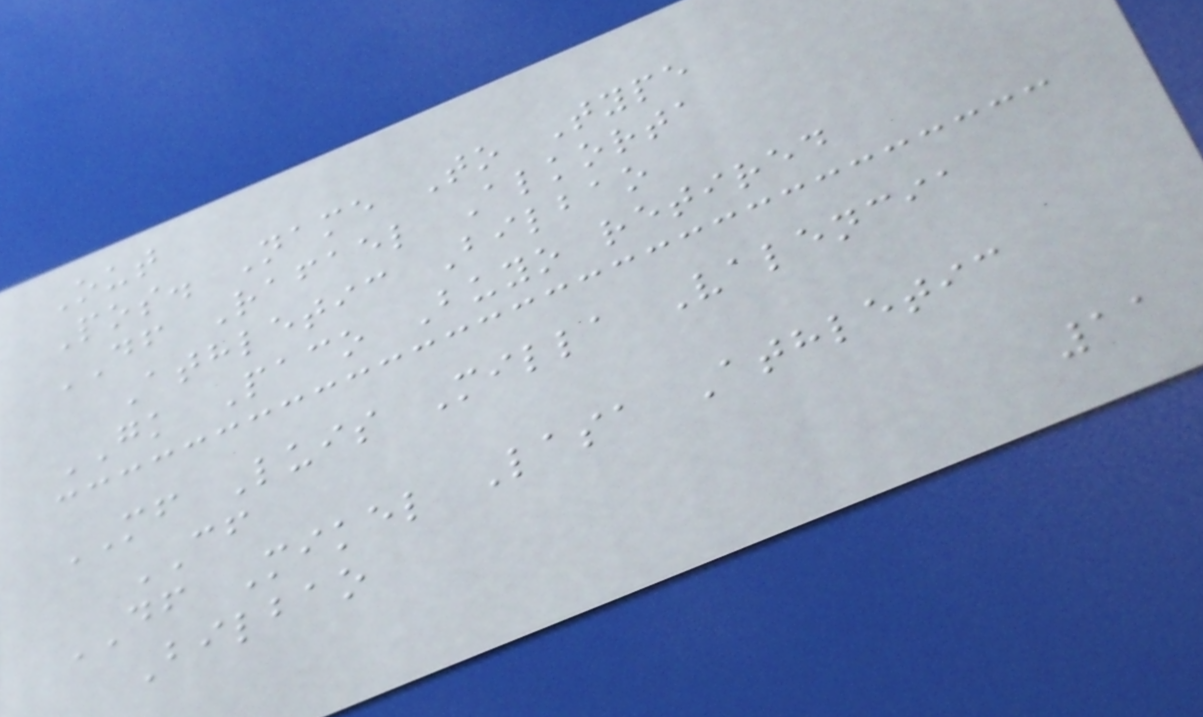Out
Pos. Name To Type
DF Rafael Alkorta
Athletic Bilbao
GK Paco Buyo retired
MF Luis Milla Valencia
CF
DF Mikel Lasa Athletic
Bilbao
11
